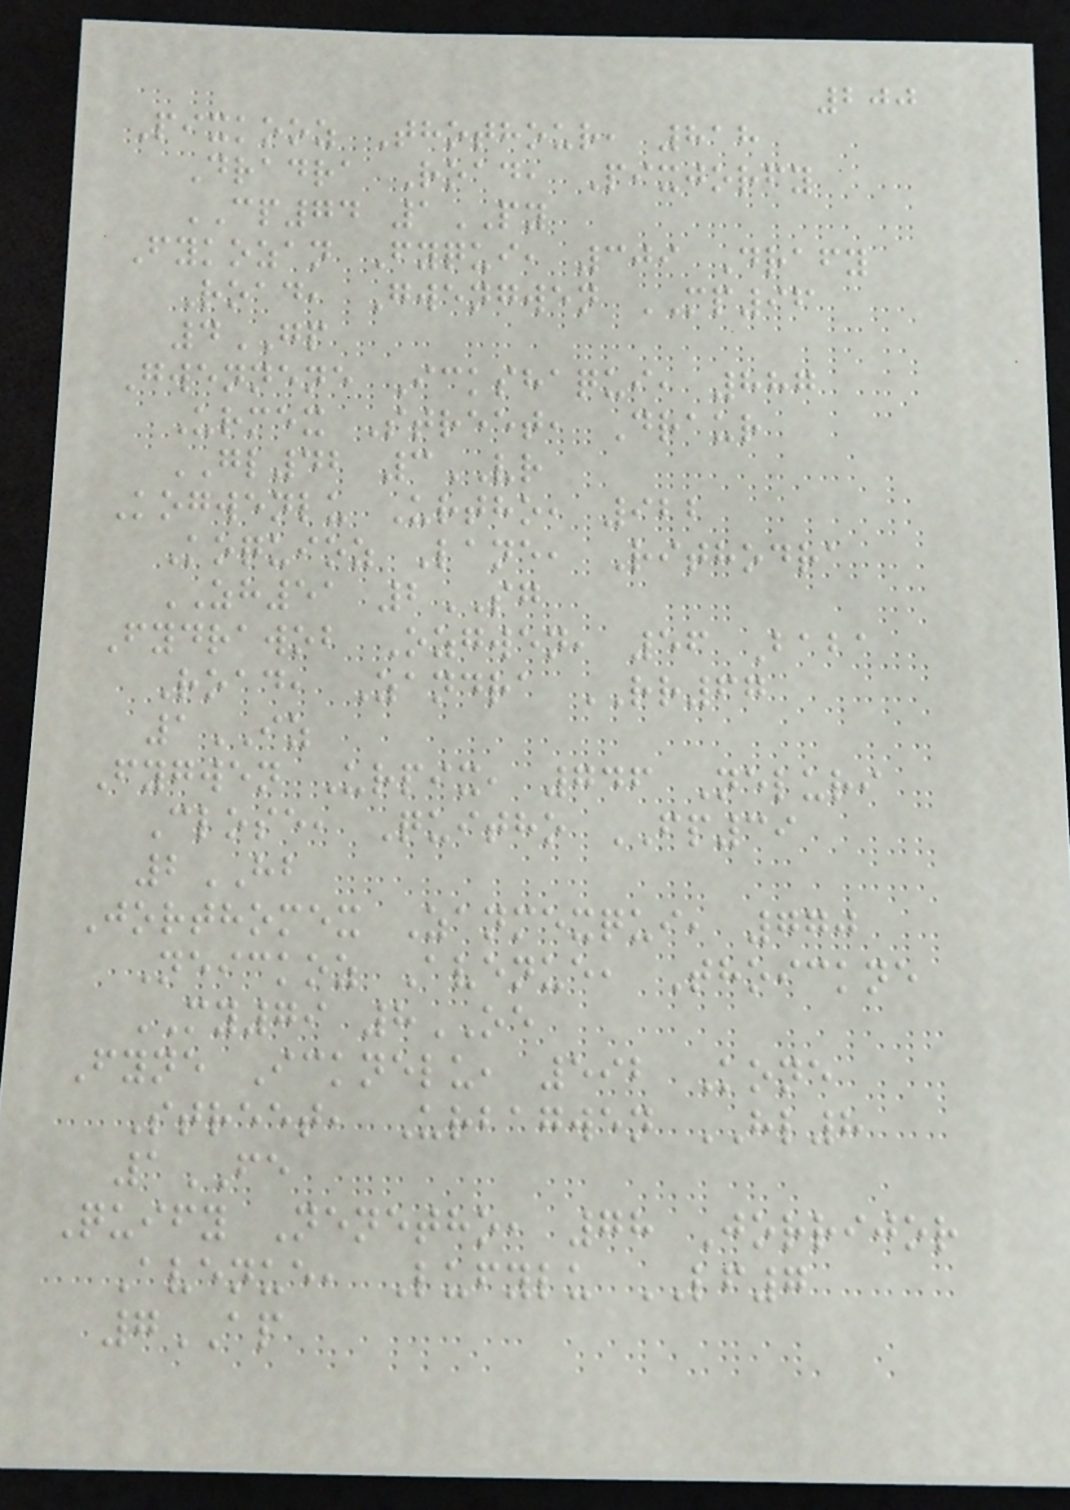200
Pixkooz Thothour, 818
Dradra Road, Pixjorfy
CP74 1PY
Fykozan Fyqui, 309 Drafy
Road, Gwengwen MP96
4GP
Gwennene Ickshaqui, 887
Urmex Street, Draur
GL42 3VR
Kogwenlu Urtho, 922
Koquioz Lane, Rithodra
ZH51 2SG
Fydrawob Ozgwen, 56 Baba
Road, Zandra RR67
1IZ
Fygwen Urpix, 746 Neluri
Close, Quitho FP39
2HB
Jorthomex Zanmexqui, 770
Neickoz Avenue, Thoickne
MY79 8OE
Fyne Icknelu, 592 Kone
Street, Urbagwen HL8
1FE
Quify Nenetho, 78 Jorrijor
Avenue, Lufylu LF7
7AP
